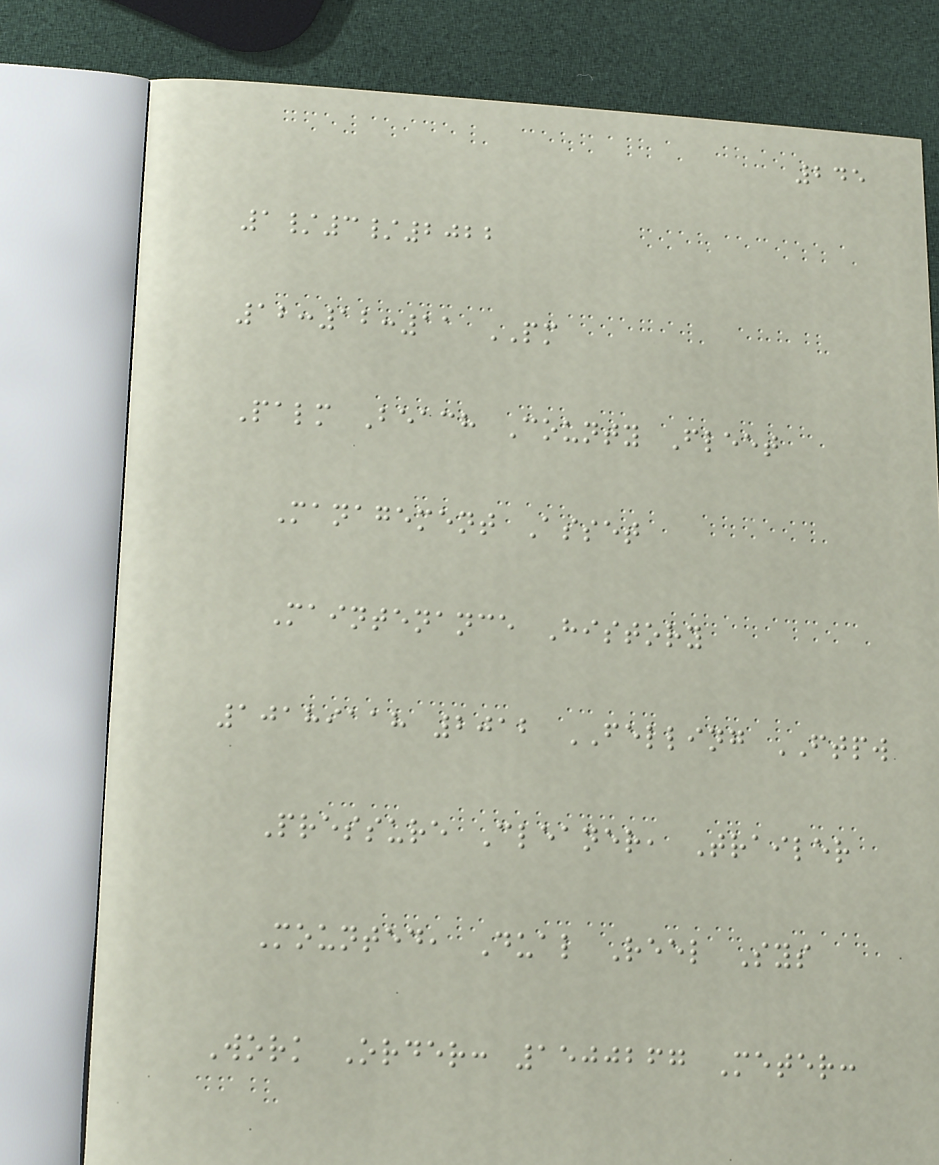245
1/3/2022
12:12:11 PM
Palm Beach County Fleet
Management Asset
Maintenance History
10189118 2012 FELLING FTPW
Pressure Cleaner, Trailer
Mounted, Dual Reel Sys
Work Order: 1500267 Meter:
